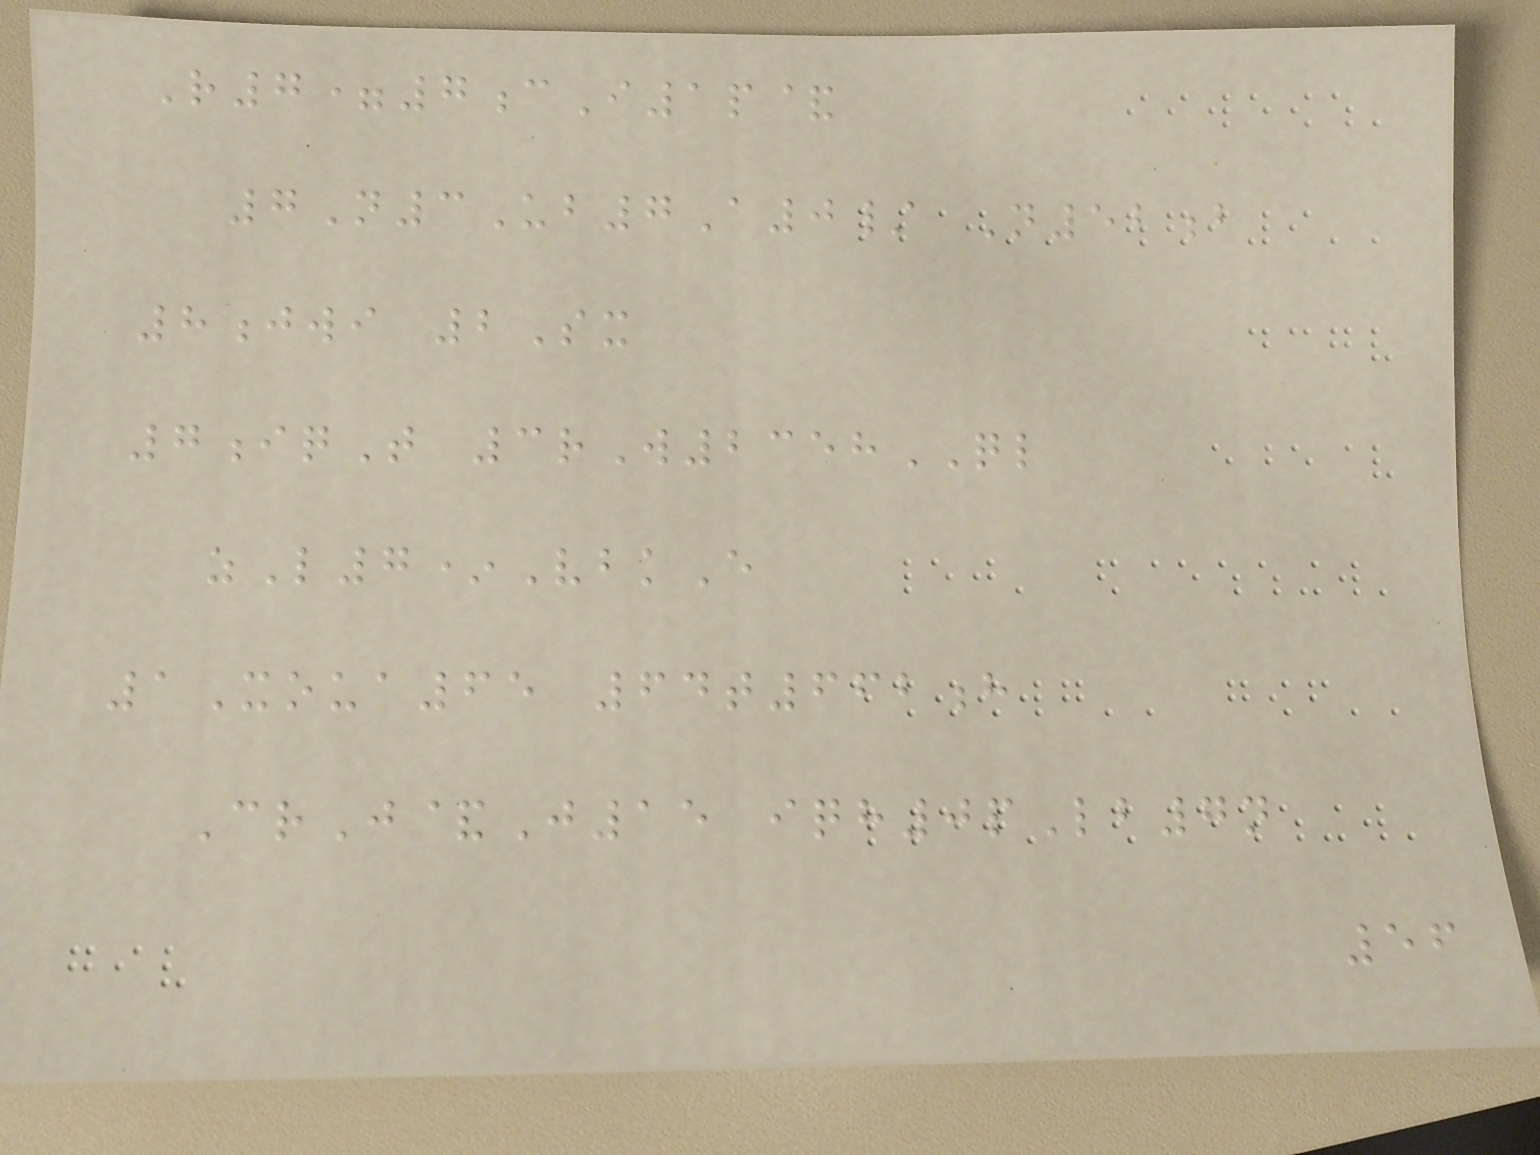R7=7cI1p&
7N3Ub7A0/ N52b
8jwi 2Sx
7iqT 3rW2358QL
zL7*VbkE
1Xoua65 64t662h
CrJ&J15 iqh0pLb7n
56
